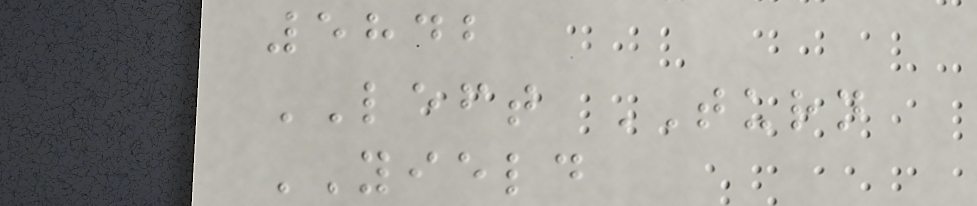5842
LEFT TURN
YIELD
